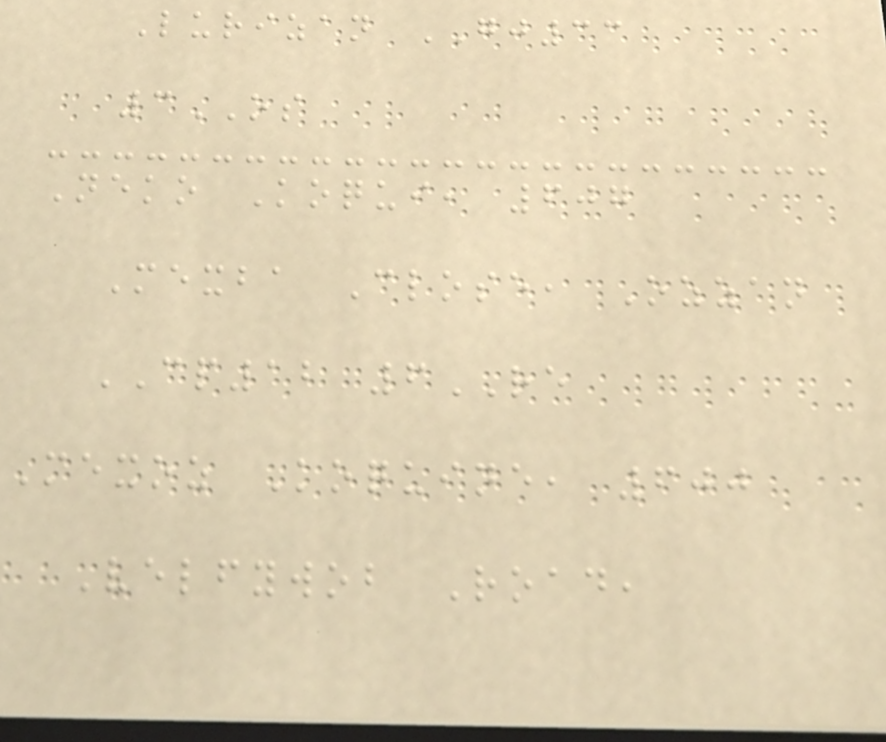Lurizan GJ33
3OS
Neko Koqui, 607
Mexba Close, Ozzan
CP12 6RE
Mexoz Koquine, 600
Velfywob Road,
